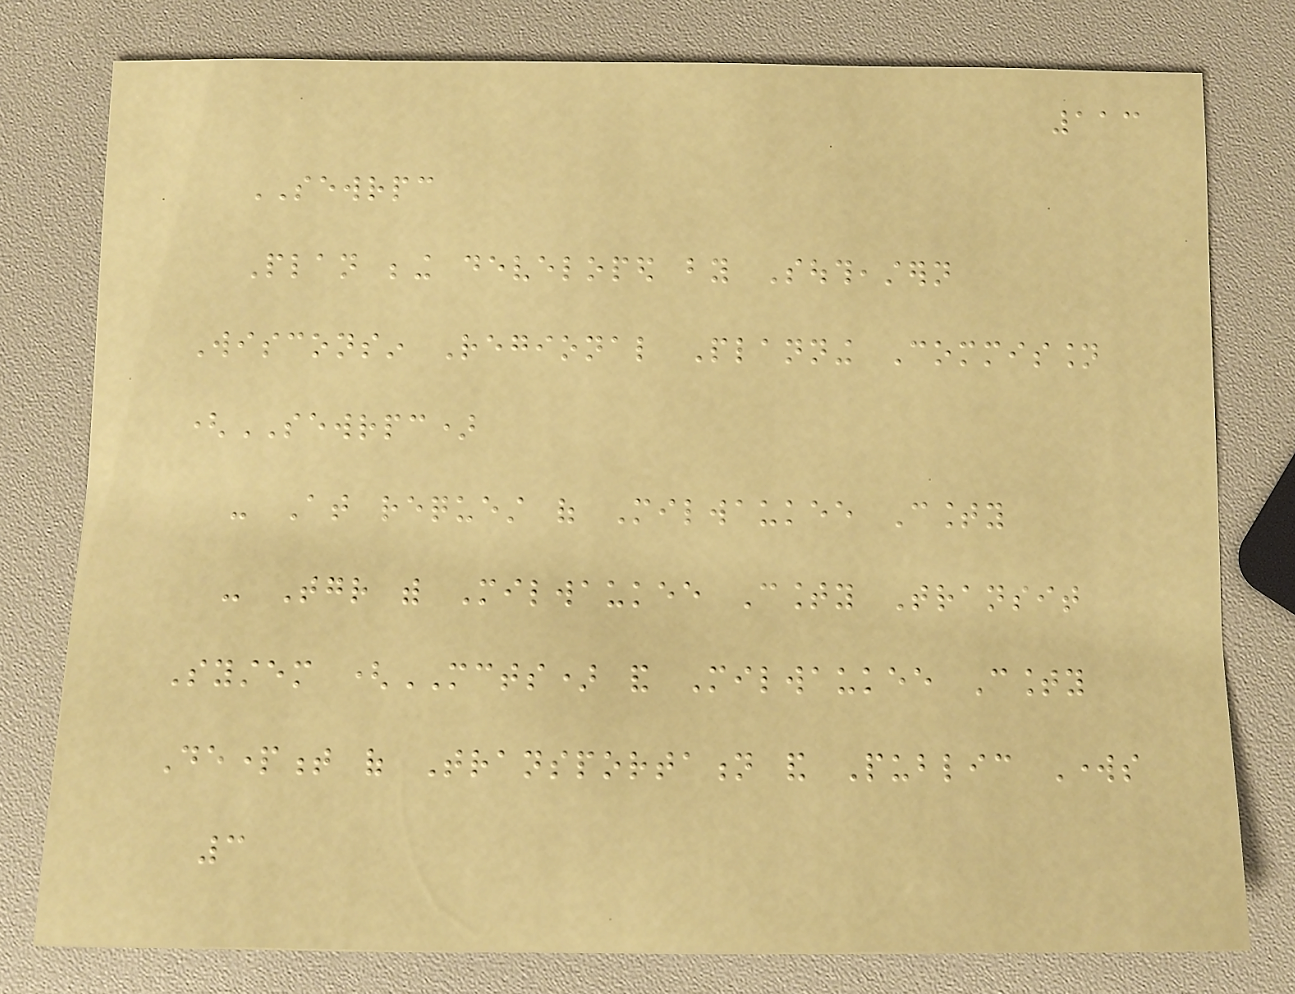113
SEWRPC
Plan being developed by Southeastern
Wisconsin Regional Planning Commission
(SEWRPC)
- At request of Milwaukee County
- Together with Milwaukee County Transit
System (MCTS) and Milwaukee County
Department of Transportation and Public Works
3
